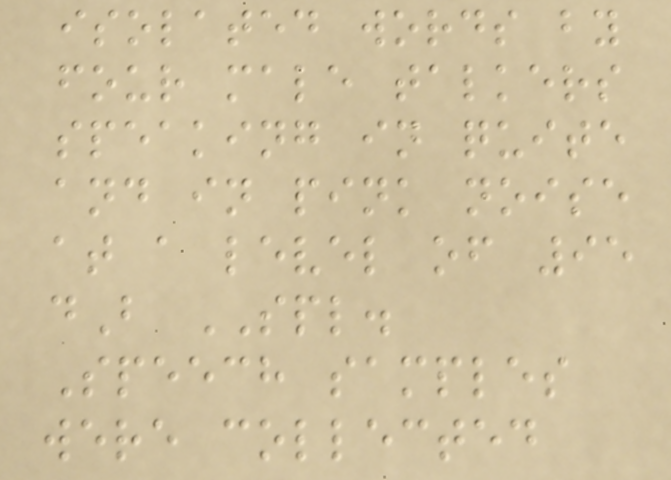isolated words by
four male talkers
speaking in quite
and in pink noise
at a level of 95
dB SPL.
Speech samples
were collected
